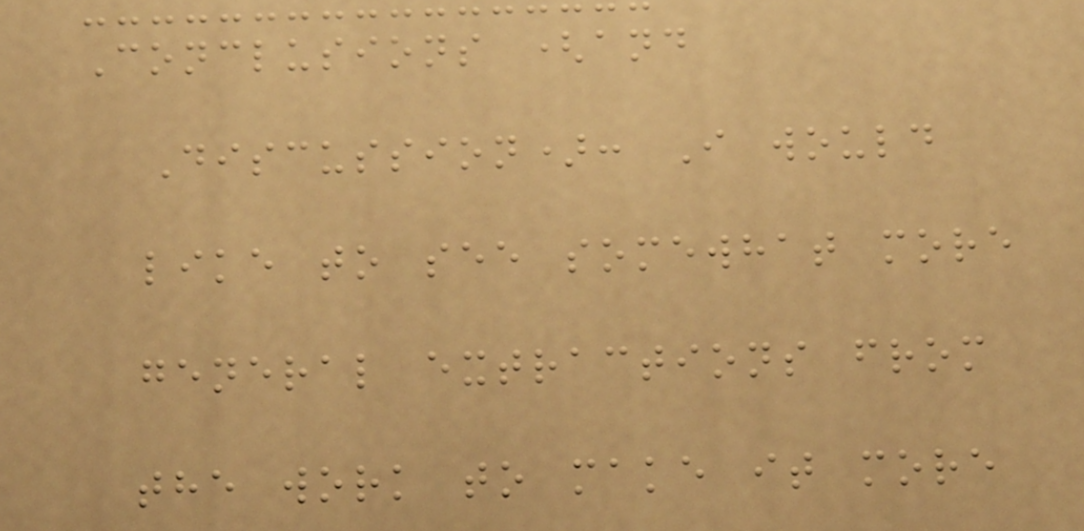Conclusions (and
Discussion): I would
like to see somewhat more
general extractions from
the work to make it more
